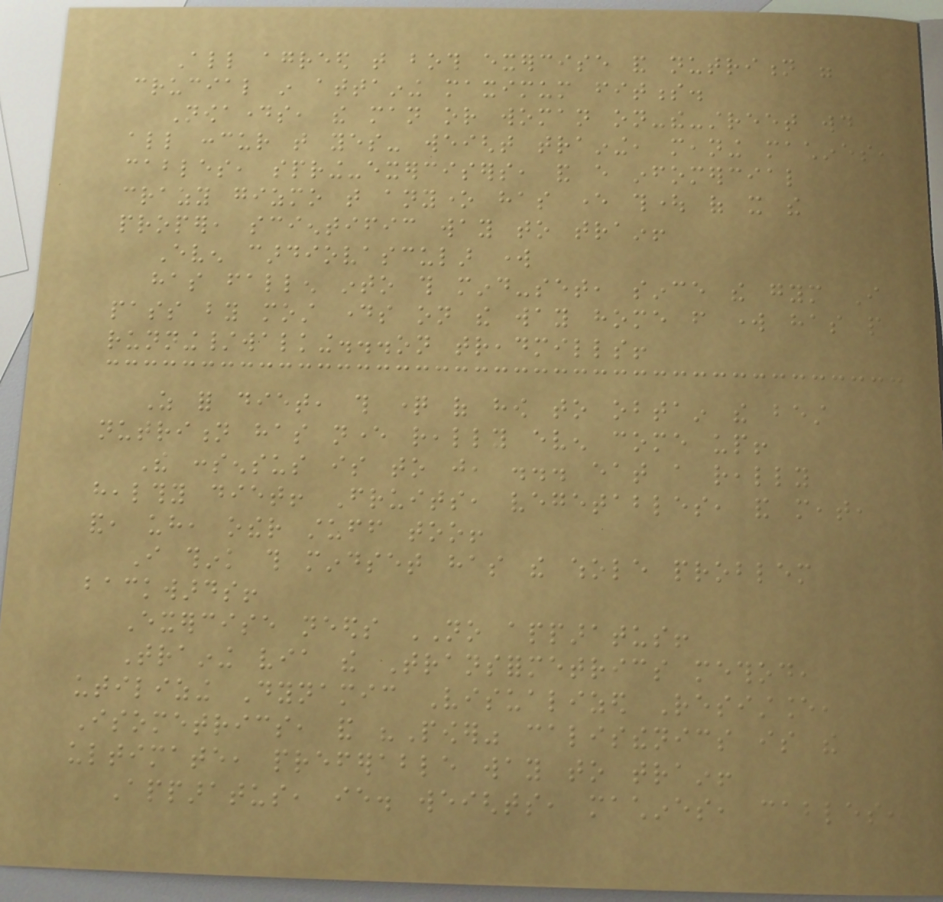All agreed that both exercise and nutrition were
crucial in attaining maximum fitness.
Nowadays, the man or woman on-the-street would
all concur that yes- weight training, meaning machines,
cables, spring-exercisers, and every infomercial
crazy gizmo that anyone has ever thought of it the
proper, scientific way to train!
Even cardiovascular work
has fallen into this mind-set, since the gym I
pass by most days on the way home from work has people
running/walking...on treadmills!
As for diet, this question of how to obtain the best
nutrition has never really even come up!
The consensus is to just, ... eat a really
healthy diet! Fruits, vegetables, and meat,
and, uh, other stuff too!
I think this mindset has the whole problem
backwards!
Exercise needs NO apparatus!
Training via the Transformetrics method,
utilizing Dynamic Visualized Resistance,
Isometrics, and "Power" calisthenics is the
ultimate, preferable way to train!
Apparatus, ie. weights, machines, cables,
